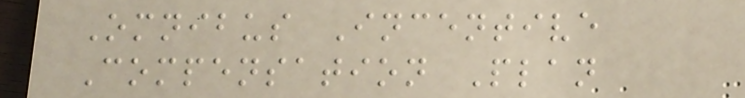Omnibus Incentive
Compensation Plan
